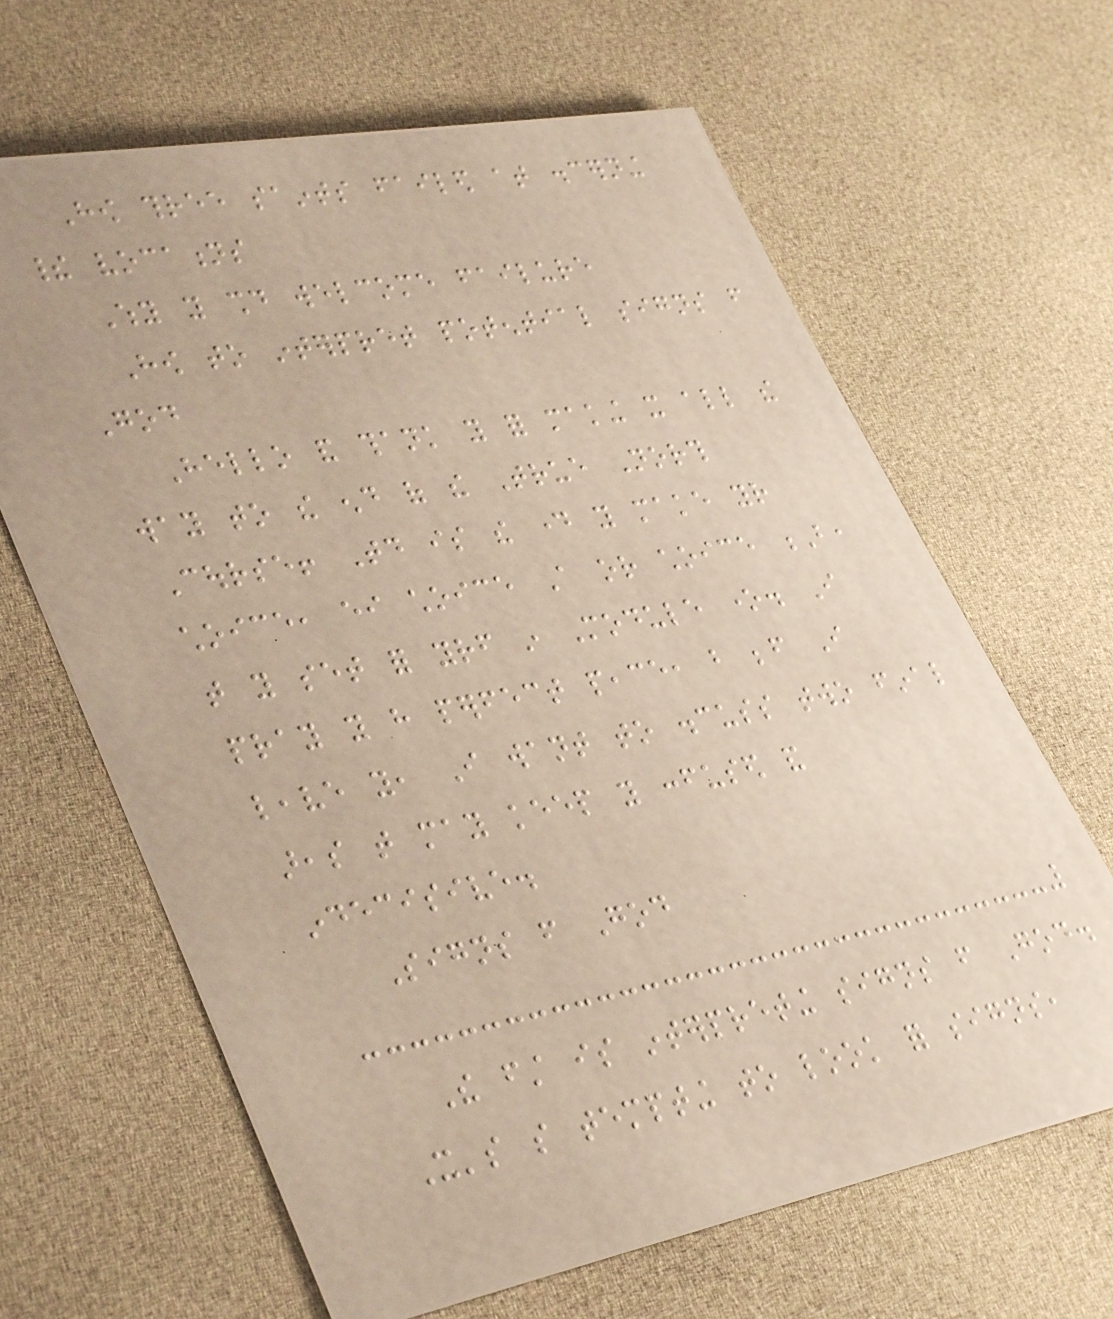How three saints failed at discerning
their vocations
Why you should welcome failure
How to interpret potential signs from
God
Hello and thank you for making it all the
way to the end of the True North
Course! Today is the day you make your
choice, either choice A or choice B,
that you set for yourself in Module one. I
pray you have perfect peace, but before I
leave you, I want to discuss two final
areas that may keep you confused and
indecisive.
Signs from God
The first is interpreting signs from God.
It's so tempting to look for signs,
